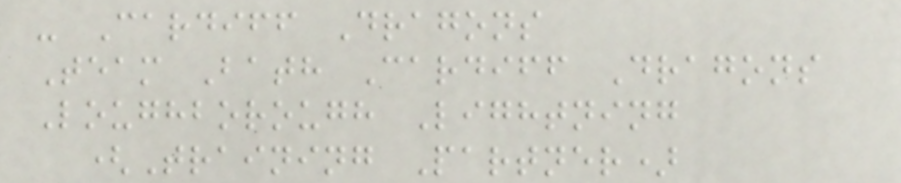- Cardiff Dragons
Team Bath Cardiff Dragons
Loughborough Lightning
(Training Partner)
